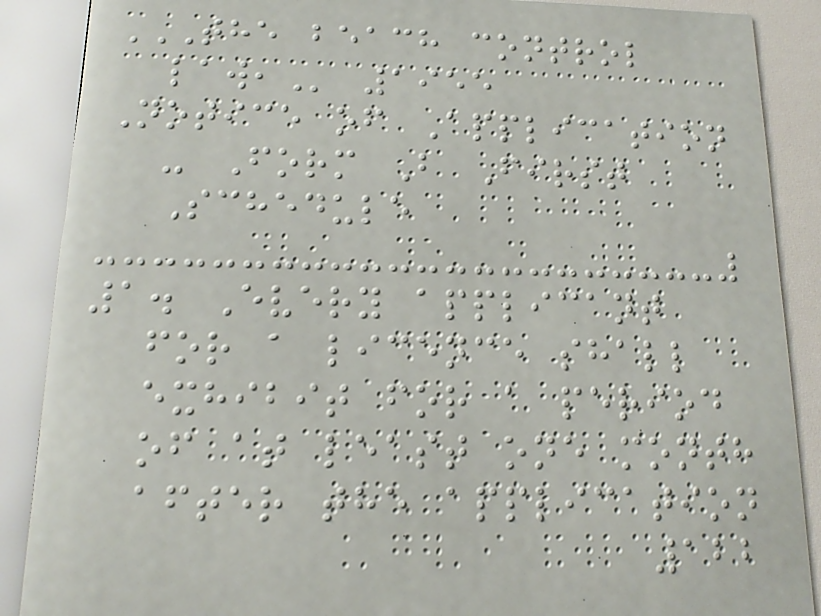THE BEACH CONTROL
LAW, 1955
Notice of Application
- Form B First
Schedule
1. Every applicant
for a licence shall
exhibit for a period
of at least one month
after the application
122
